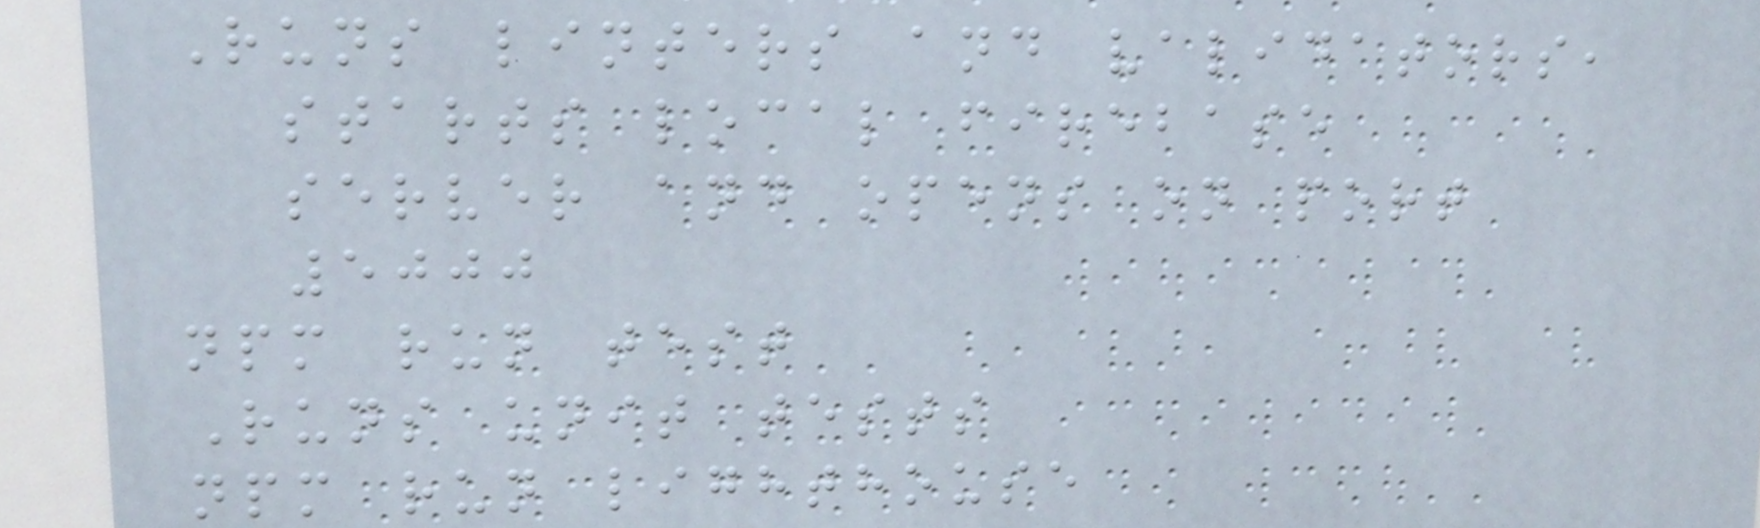Runs linters and validators,
starts local firebase
server and opens on port
5000
npm run test
Runs unit tests
npm run lighthouse
